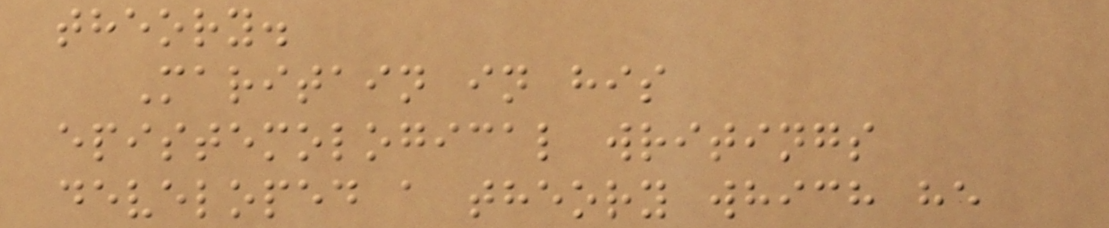theory.
Maritain in his
epistemological writings
developed a theory which he
